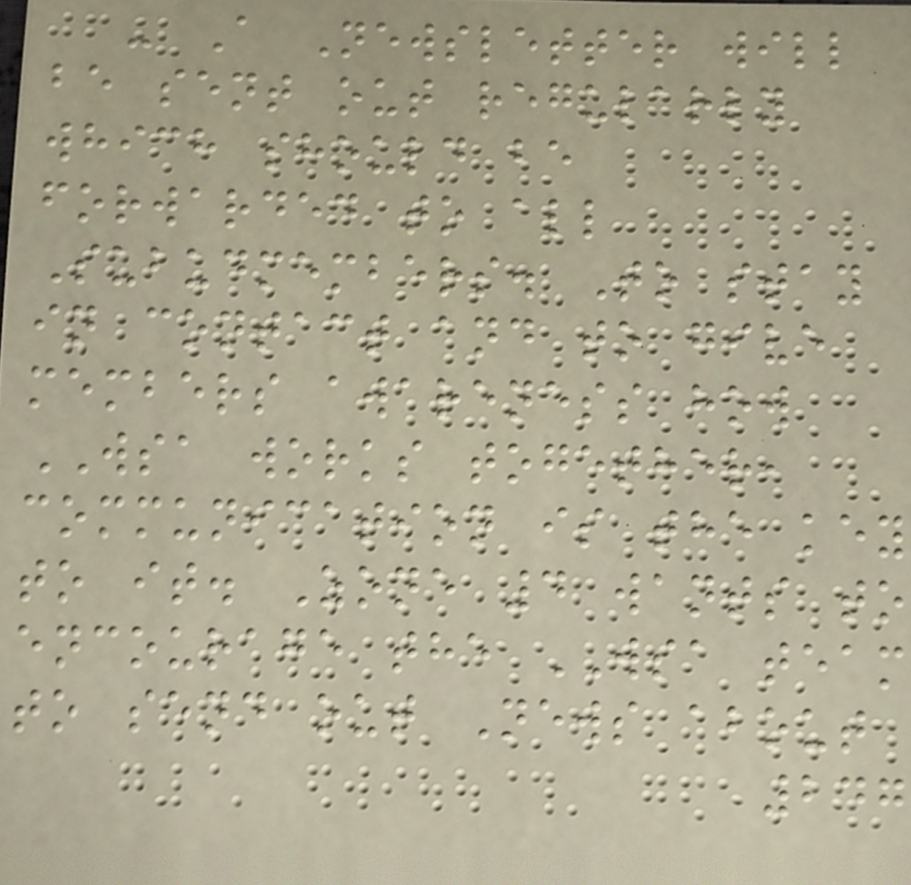- A Newsletter will
be sent out regularly
which should be
forwarded to all
Subudmembers. To stay
in contact and to give
members awareness how
WSA works together,
communication is the key
to it. Zone 4 wants to
encourage the WSA team
to send out News about
247
